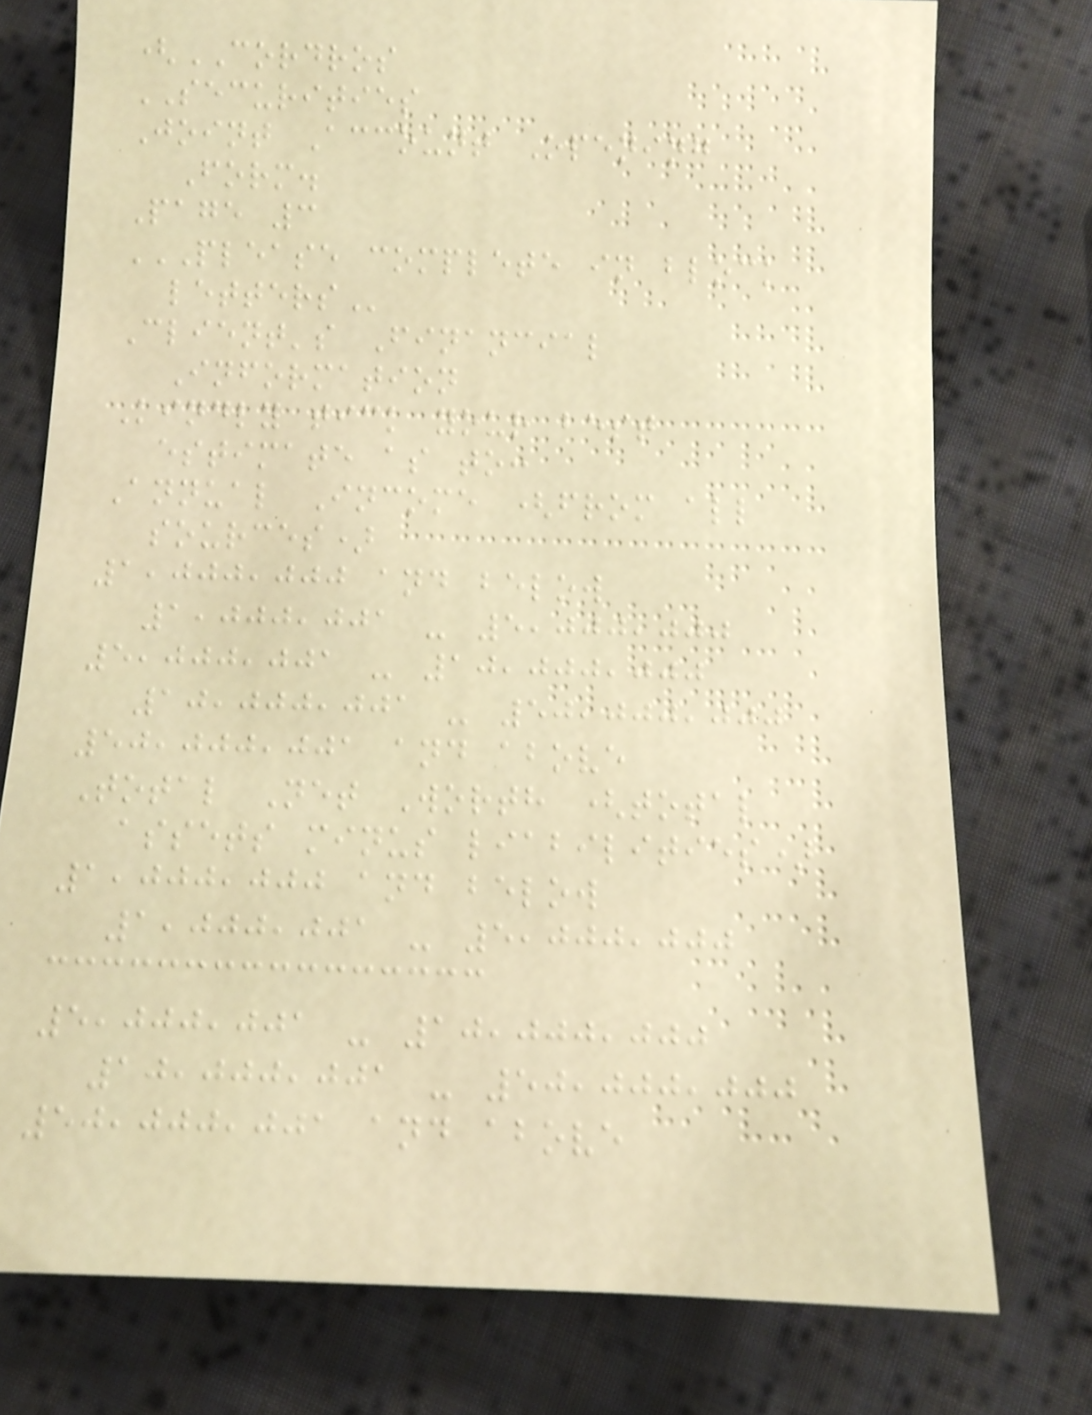(CORDROS
SECURITIES
Joint Account Opening
Form.
Page 3
PLEASE COMPLETE IN BLOCK
LETTERS
Client's Financial
Information
Kindly tick your best
estimate as to:
Annual Income (from all
sources)
1,000,000 and below
1,000,001 - 5,000,000
5,000,001 - 10,000,000
10,000,001 - 50,000,000
50,000,001 and above
Total Net Worth (total
assets minus liabilities)
1,000,000 and below
1,000,001 - 5,000,000
5,000,001 - 10,000,000
10,000,001 - 50,000,000
50,000,001 and above
